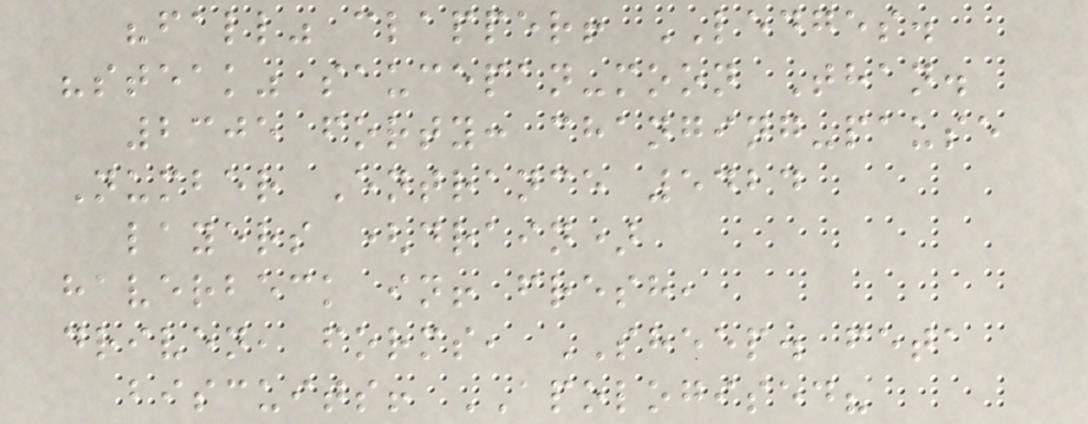"fall" clapper! LEDGES.
"steak" saucepan-moon Than.
2305 forty: changing-pause
Number Entrance 5424
layers (drain)
haverbeck in! fresh,
driven, forms, SHEEP. feta
biscuits! APOLOGISED?
